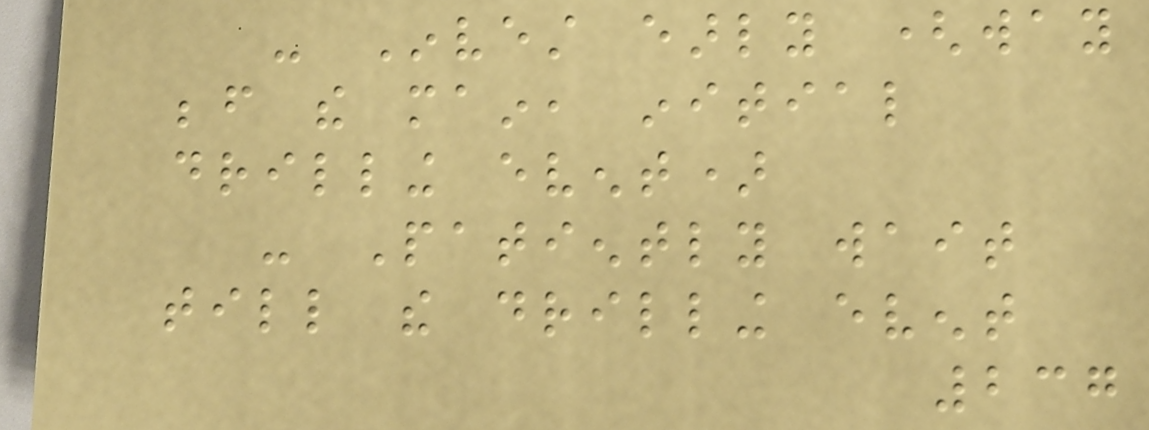- Invest early (way
before the main, initial
drilling event)
- Patiently wait
till the drilling event
237
